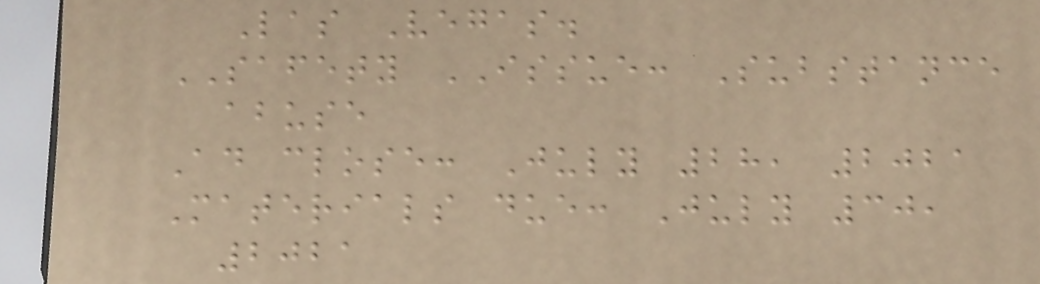Las Vegas.
SAFETY ISSUE: Substance
abuse
Ad close: July 28, 2021
Materials due: July 30,
2021
